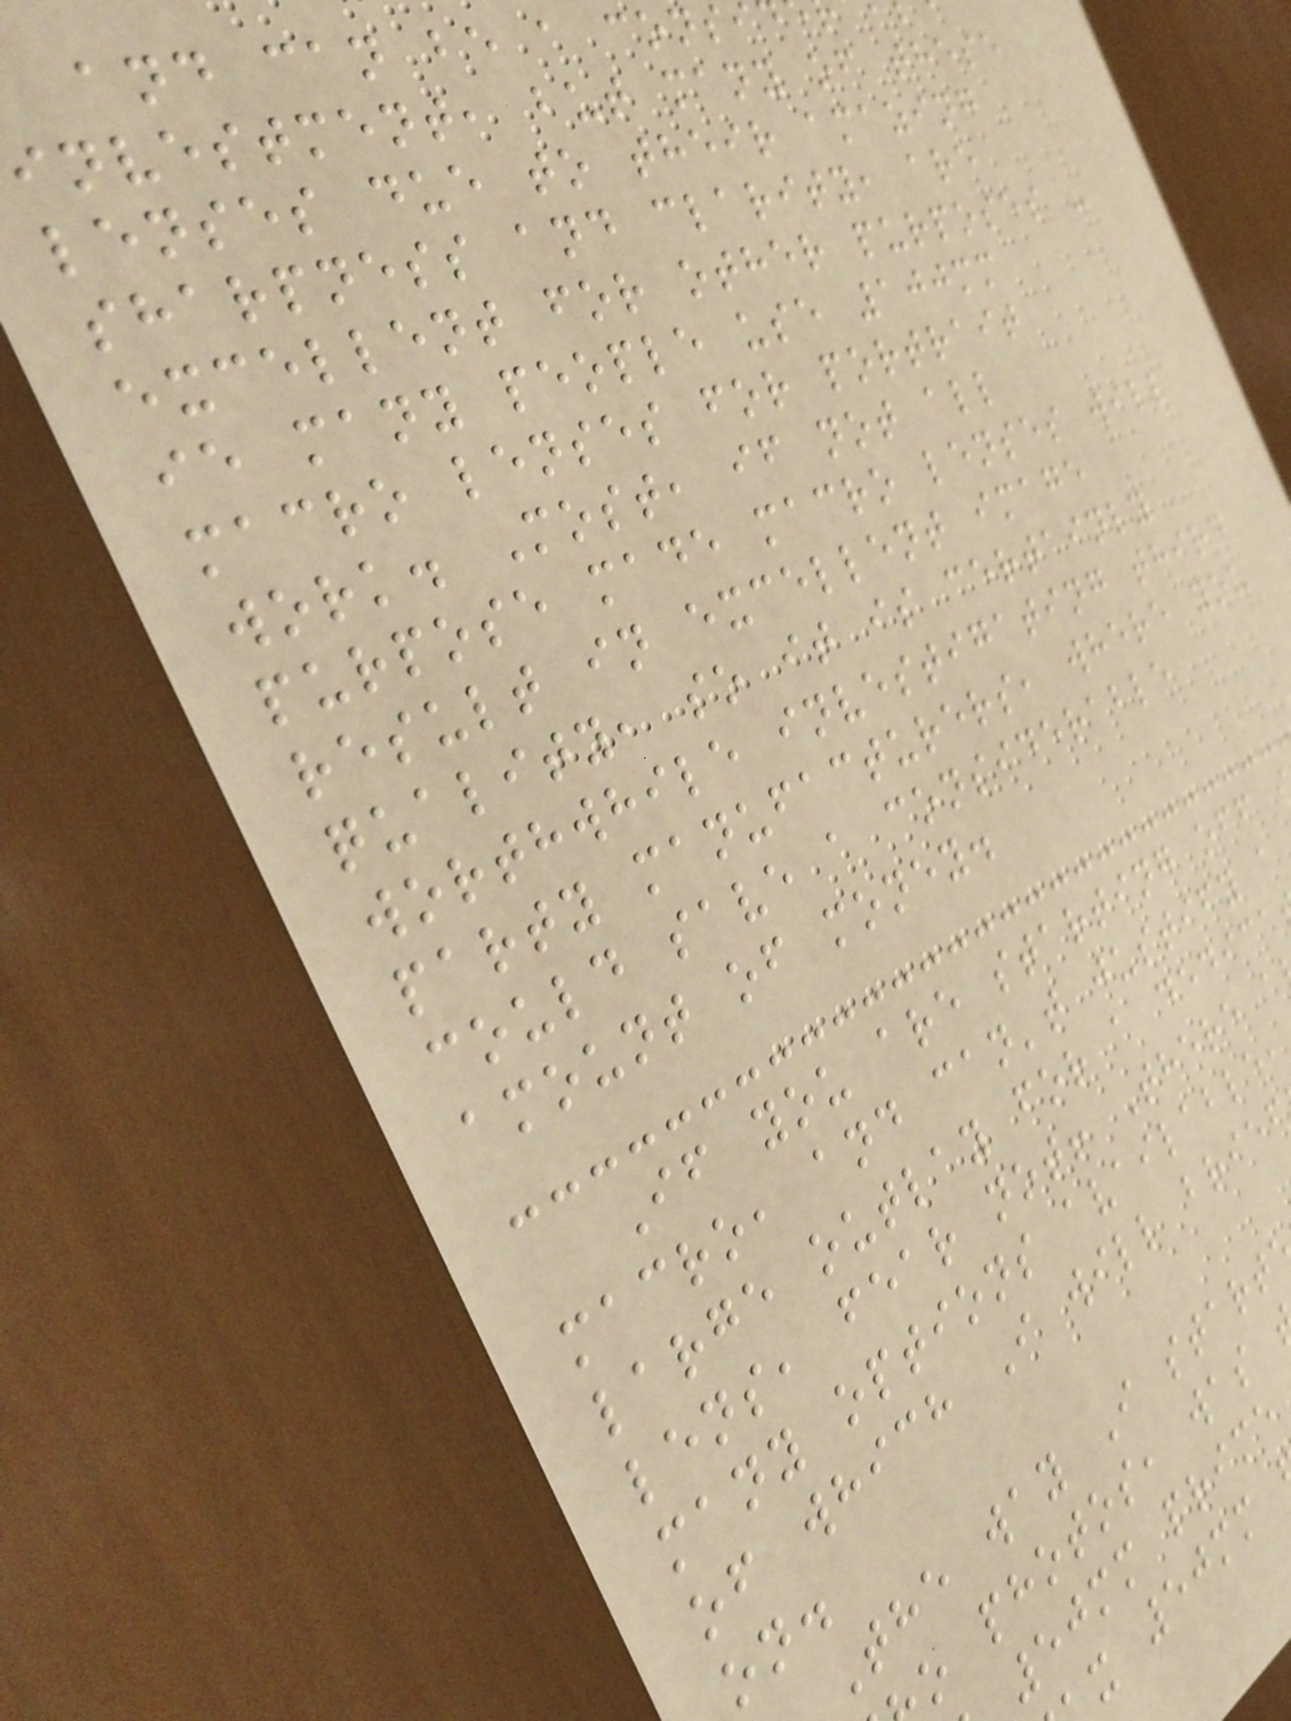and can be a consi
investment, but many of these
lenses due to their amazing
sharpness and clarity, are
excellent for other purposes -
ie many people use 100mm
macro lenses for portrait
work. Most, if not all
purpose made macro lenses will
result in excellent image
quality, so it is certainly
worthwhile investigating third
party manufacturers, where you
could save a considerable
amount of money.
If you are starting off
macro, and can't justify a
large outlay for a dedica
lens, fear not! There a
many options available,
of which I will brief
on.
The way I start
o photos, was
50mm prime
